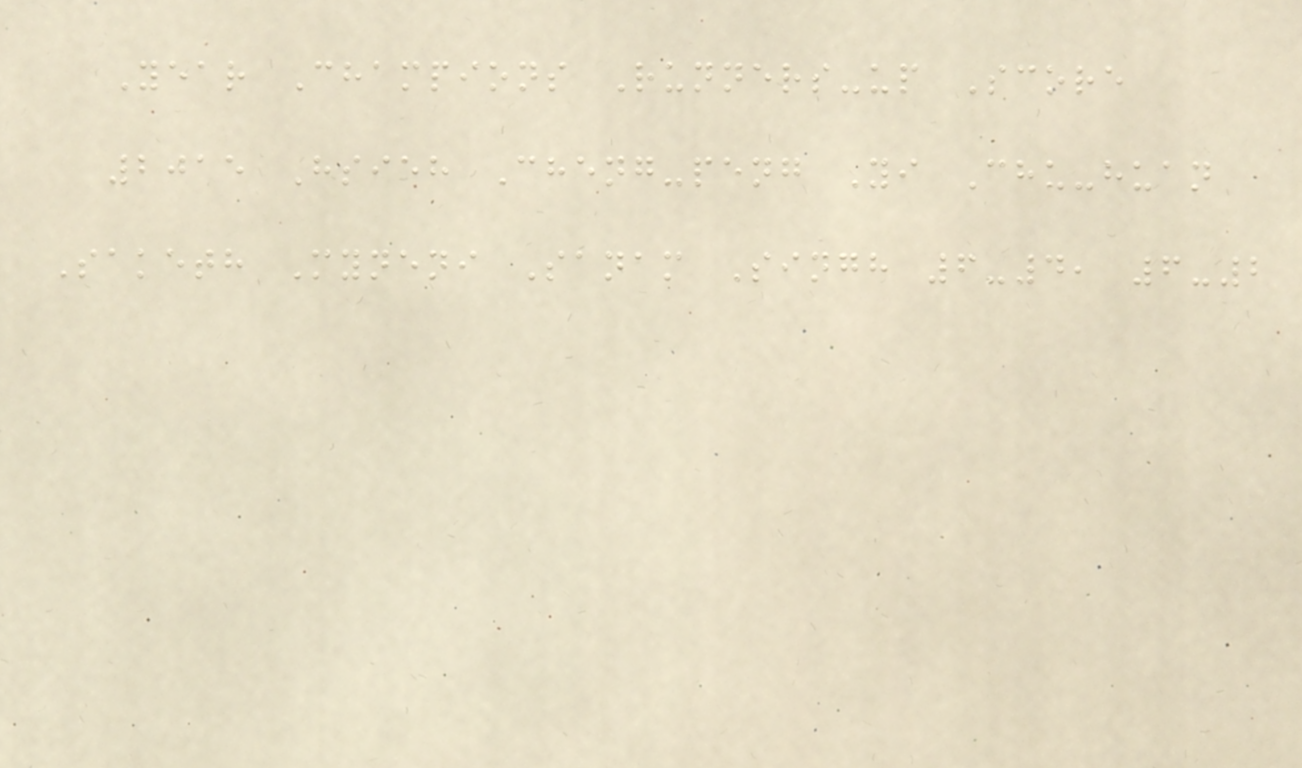Year Champions Runners-up Score
2015 Hsieh Cheng-peng Yi Chu-huan
Saketh Myneni Sanam Singh 6-4, 6-2
